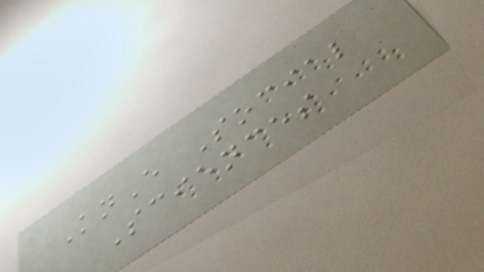KnE Social
Sciences
